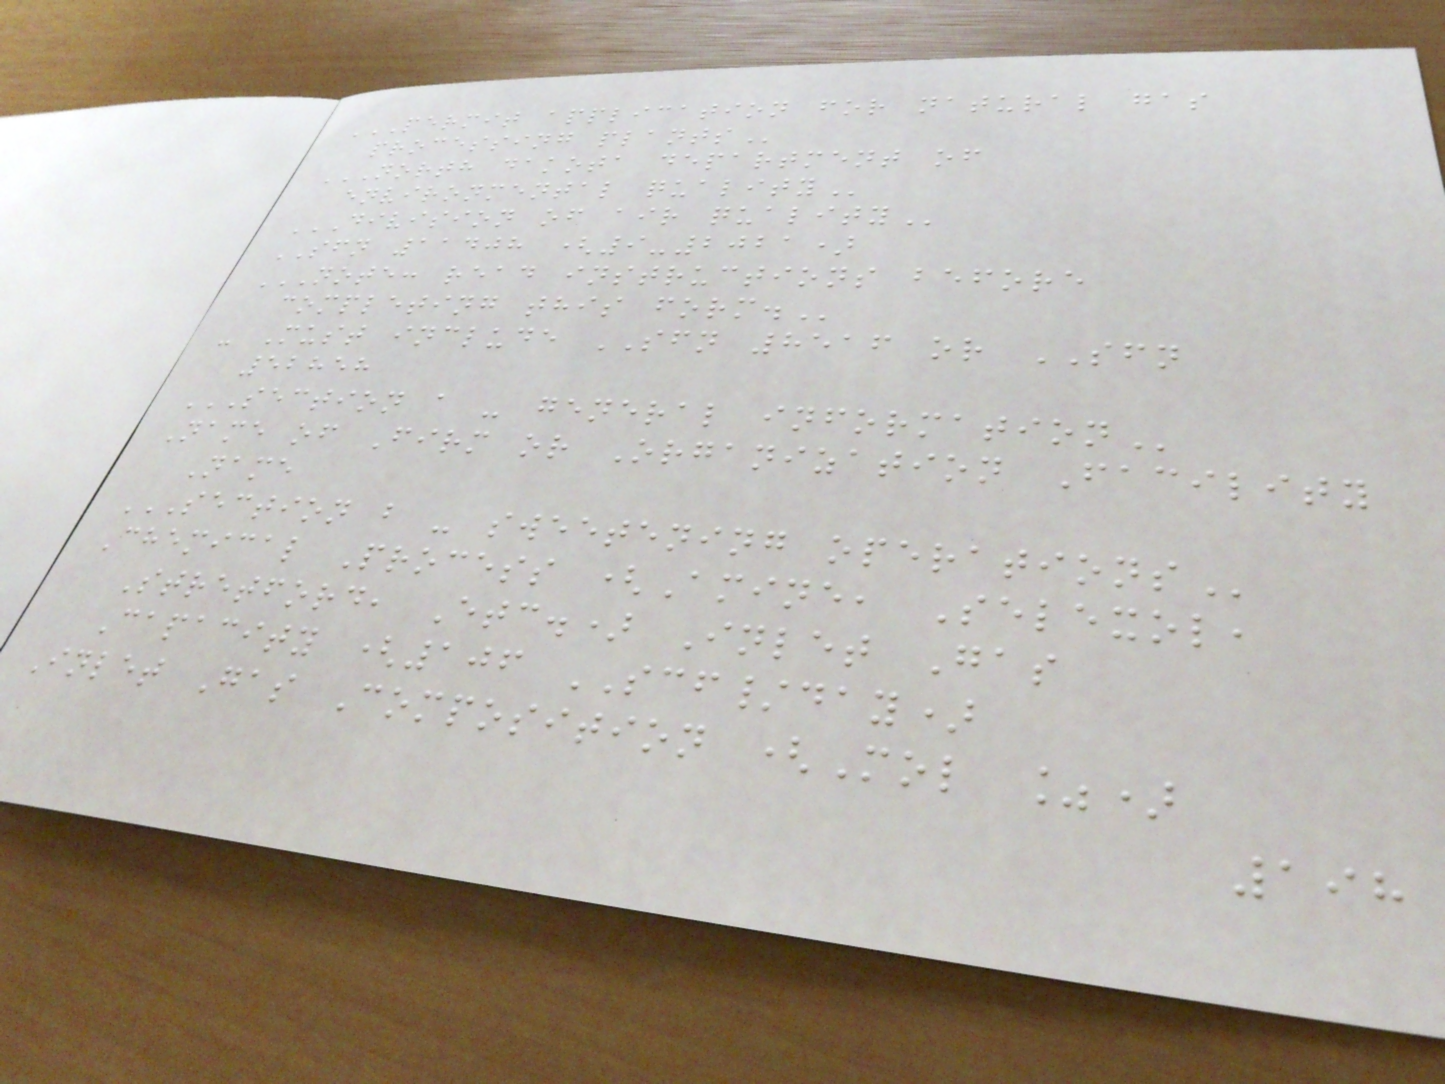PERMIT APPLICATION FOR NATURAL GAS
PROCESSING PLANTS
NORTH DAKOTA DEPARTMENT OF
ENVIRONMENTAL QUALITY
DIVISION OF AIR QUALITY
SFN 11408 (9-2021)
NOTE: READ INSTRUCTIONS BEFORE
COMPLETING THIS FORM.
- Must include SFN 8516 or SFN
52858
SECTION A - GENERAL INFORMATION
Name of Firm or Organization Facility
Name
SECTION B - SWEETENING OPERATIONS
Chemical Process (Amine, Selexol,
Stretford, Etc.) Inlet Gas
Capacity (106 SCF/day)
Inlet Gas Composition (Mol %)
198
